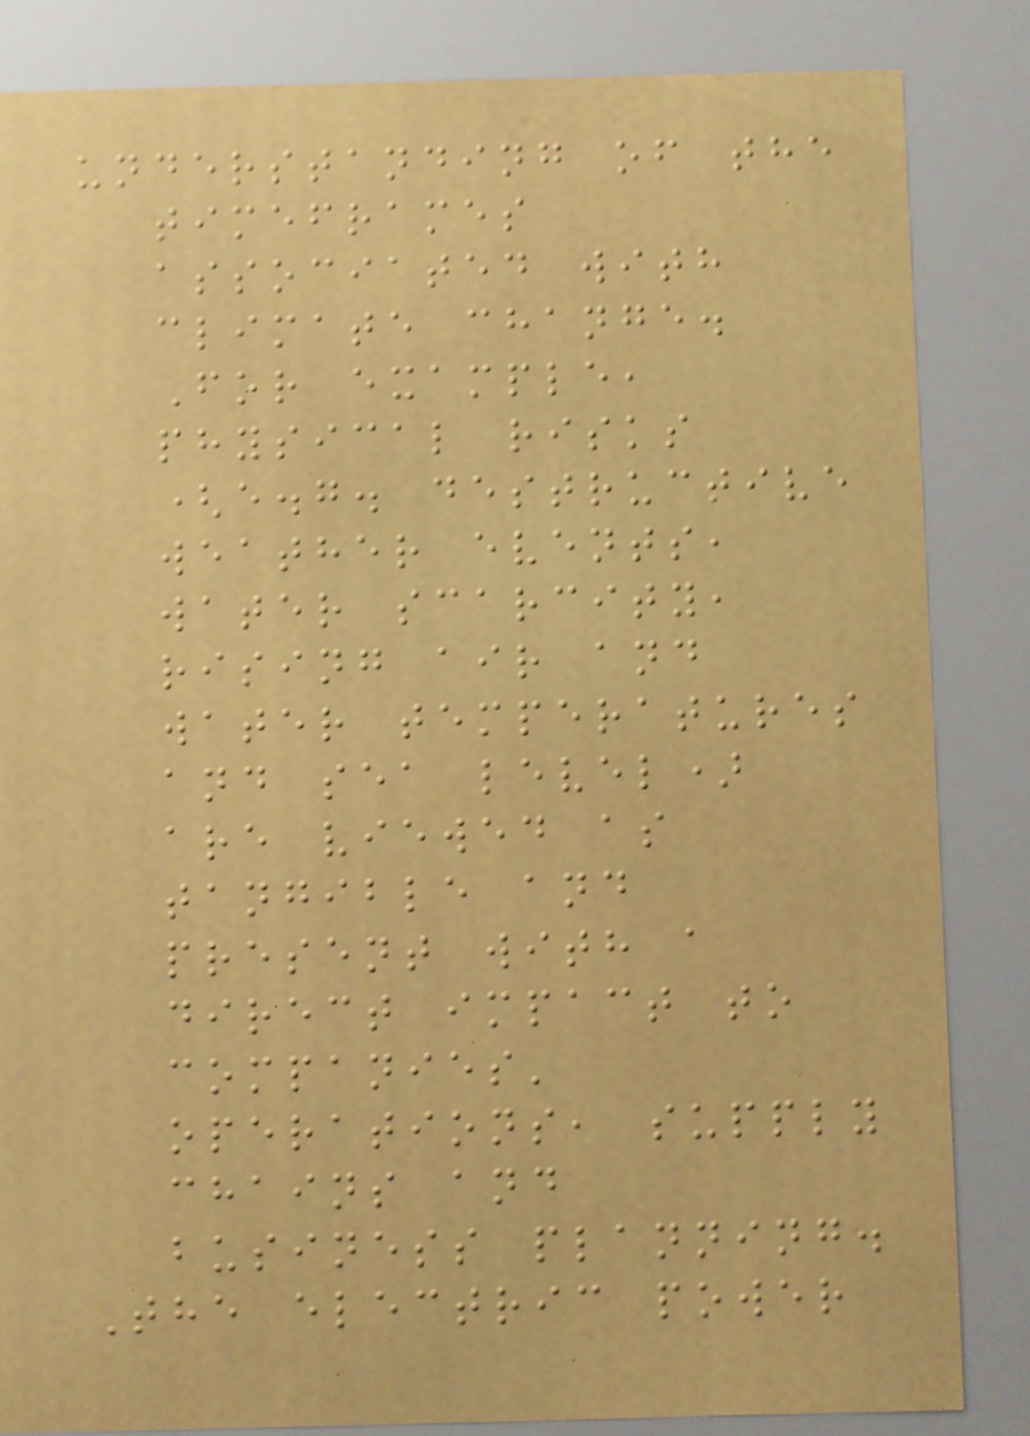understanding of the
timeframes
associated with
climate change.
For example,
physical risks
(e.g. destructive
weather events,
water scarcity,
rising air and
water temperatures
and sea level)
are viewed as
tangible and
present with a
direct impact to
companies'
operations, supply
chains and
business planning.
The electric power
